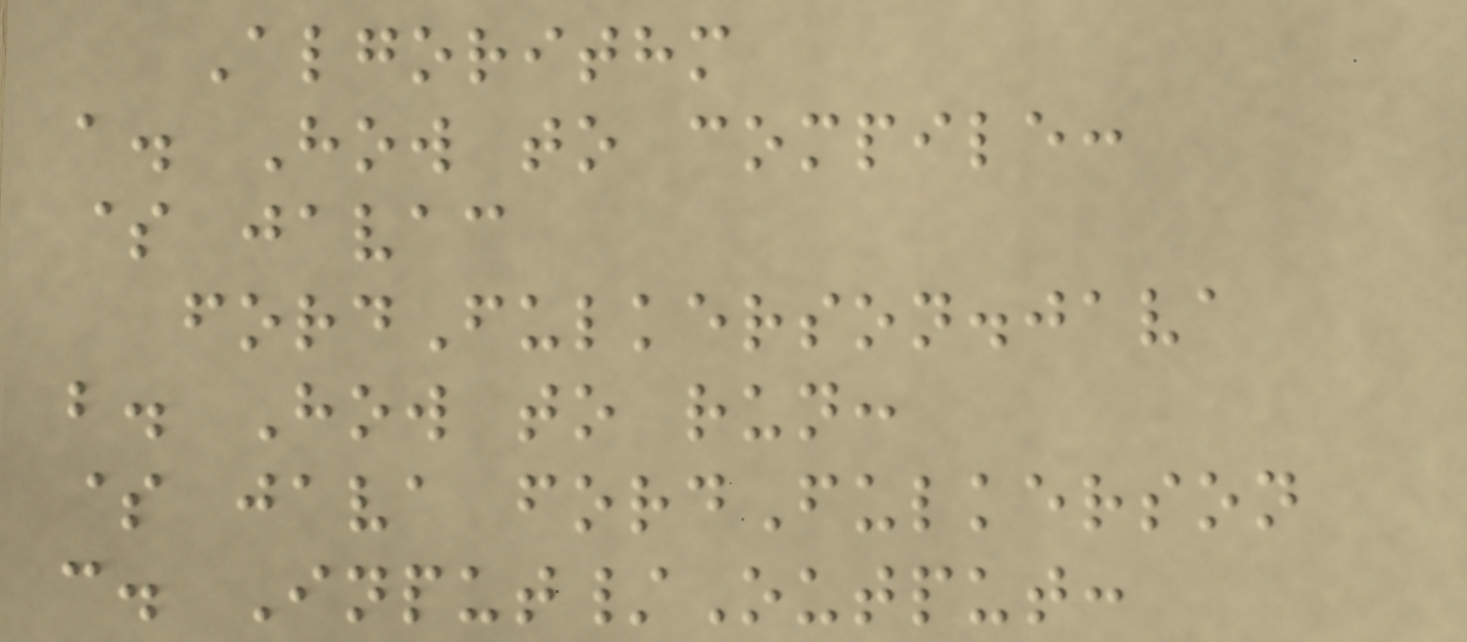Algorithm
a. How to compile:
$ javac
fordFulkerson.java
b. How to run:
$ java fordFulkerson
c. Input/Output:
